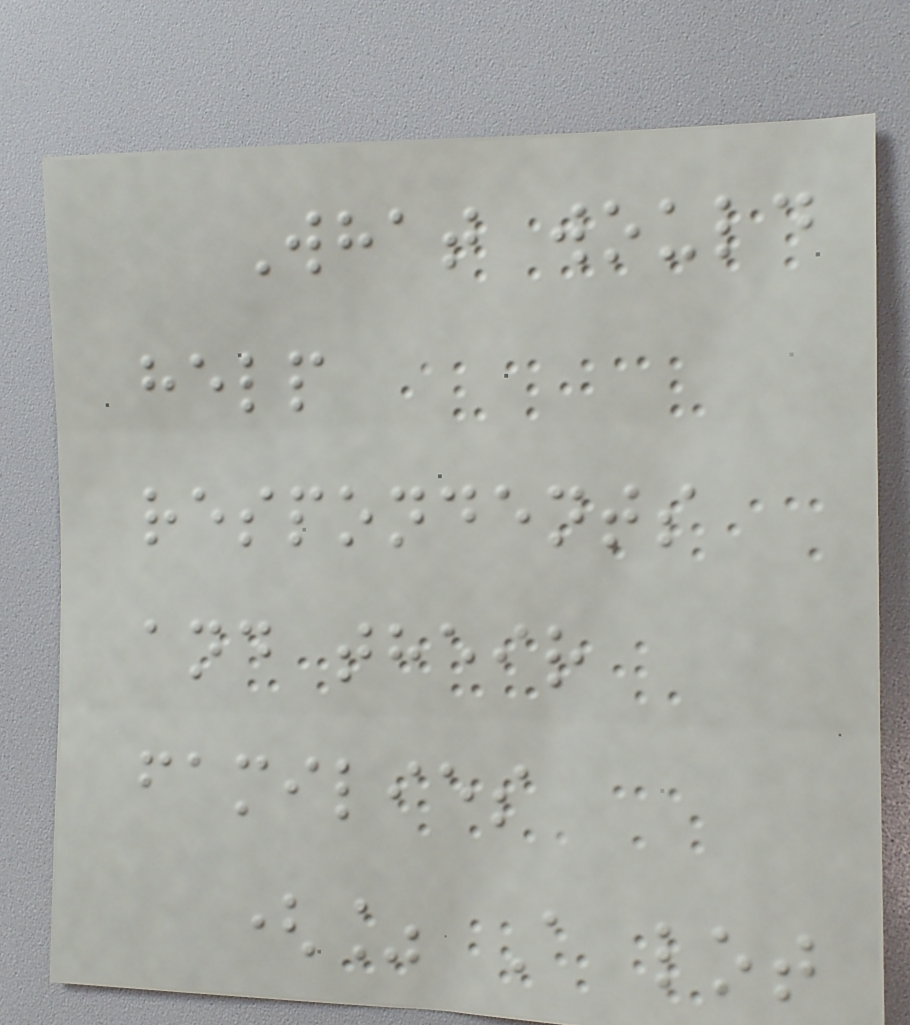What would
help
respondents
and their
families
(% A lot
